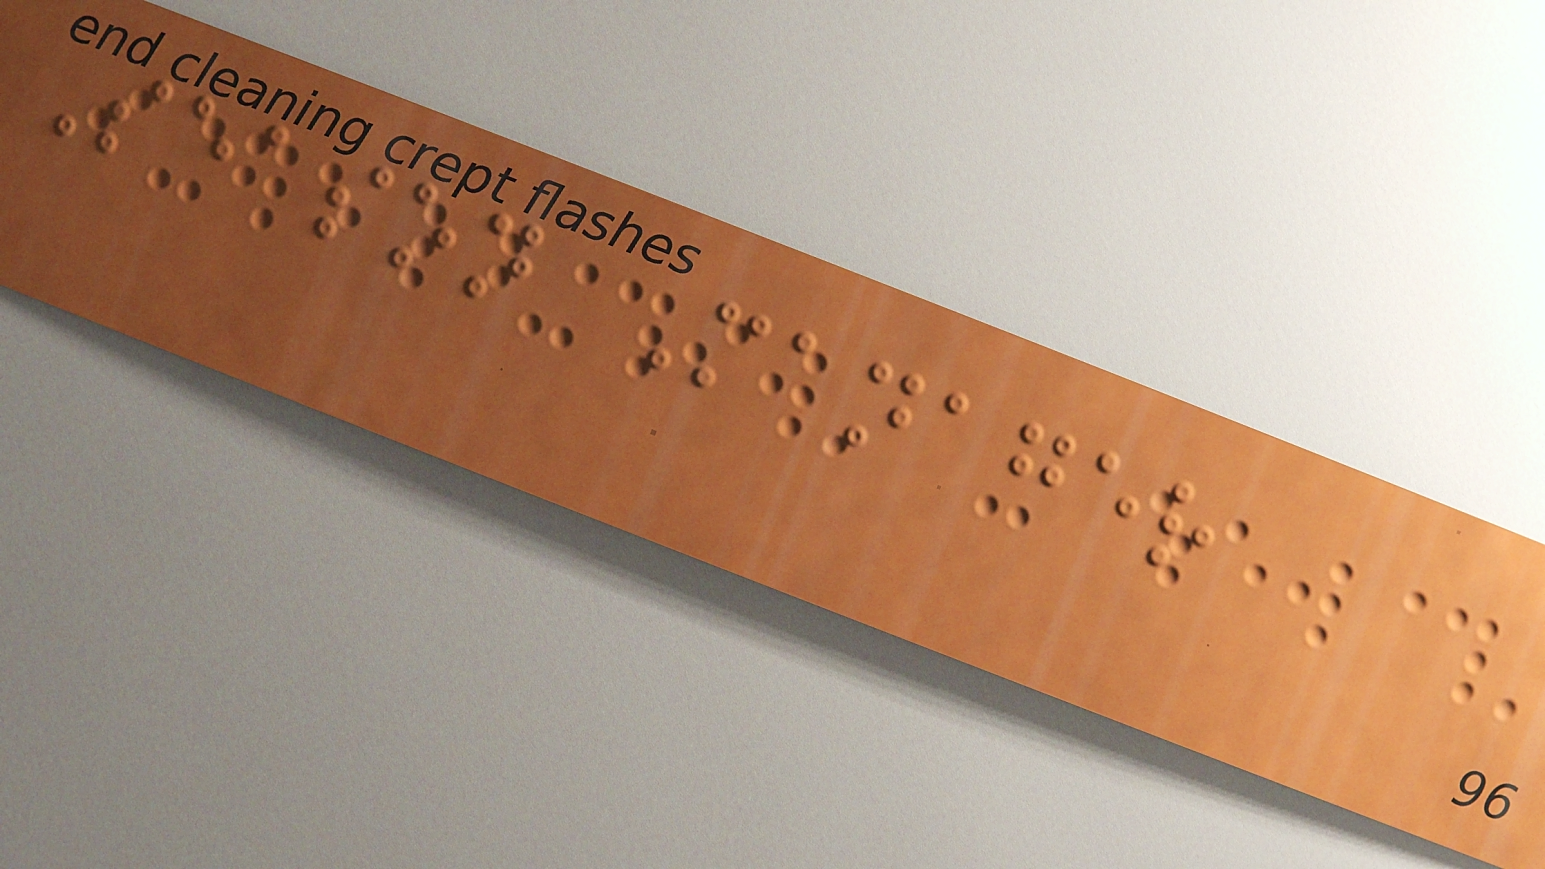Season Manager
